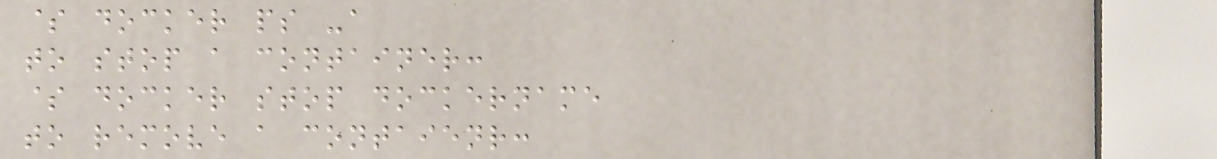$ docker ps -a
to stop a container:
$ docker stop dockername
to remove a contaienr:
